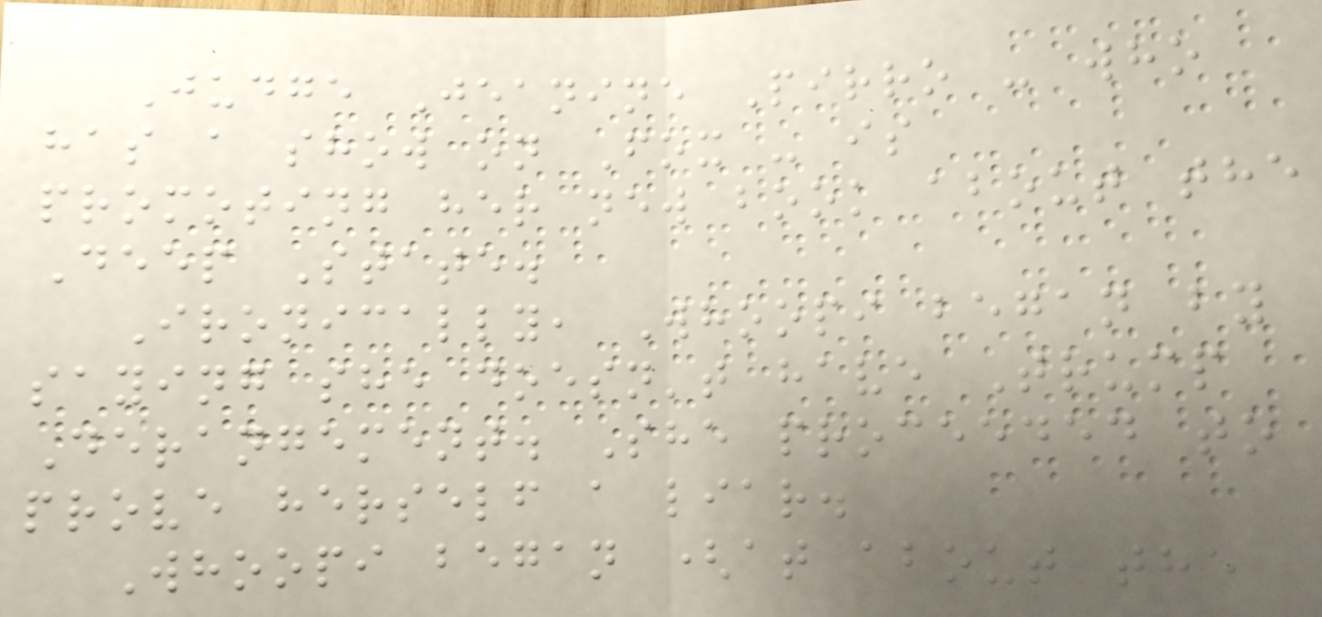Judge Jeanine Pirro - who
has a show on Fox - is
promoting her new book about the
Deep State.
Ironically, Whoopi began by
saying she doesn't have Trump
Derangement. She proceeded to
prove herself a liar.
Whoopi began (at about the
